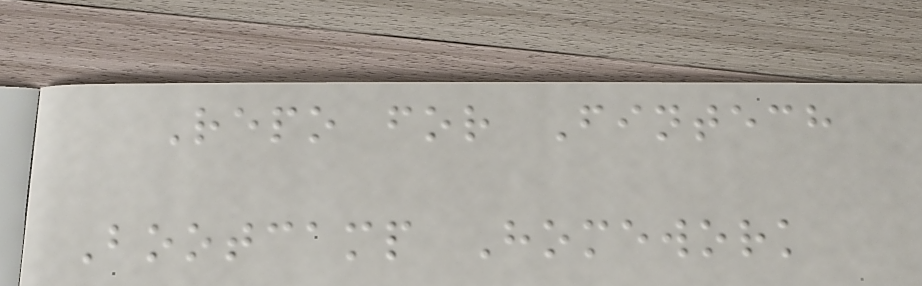Repo for Fintech
Bootcamp Homework
